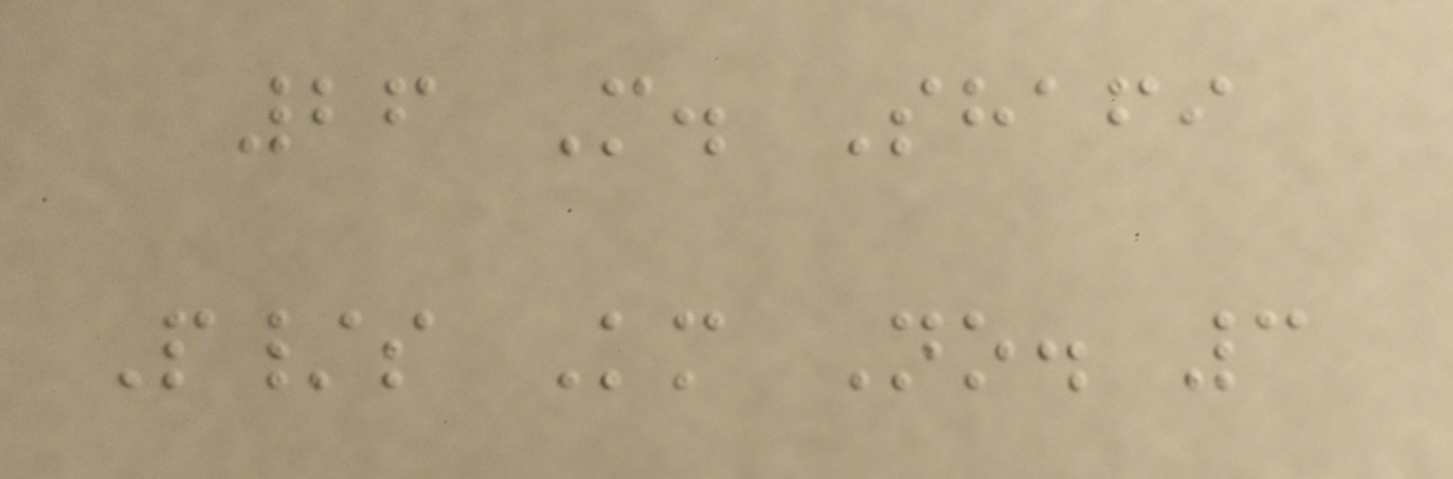26 M. Shafi
P/s Km No. 3
